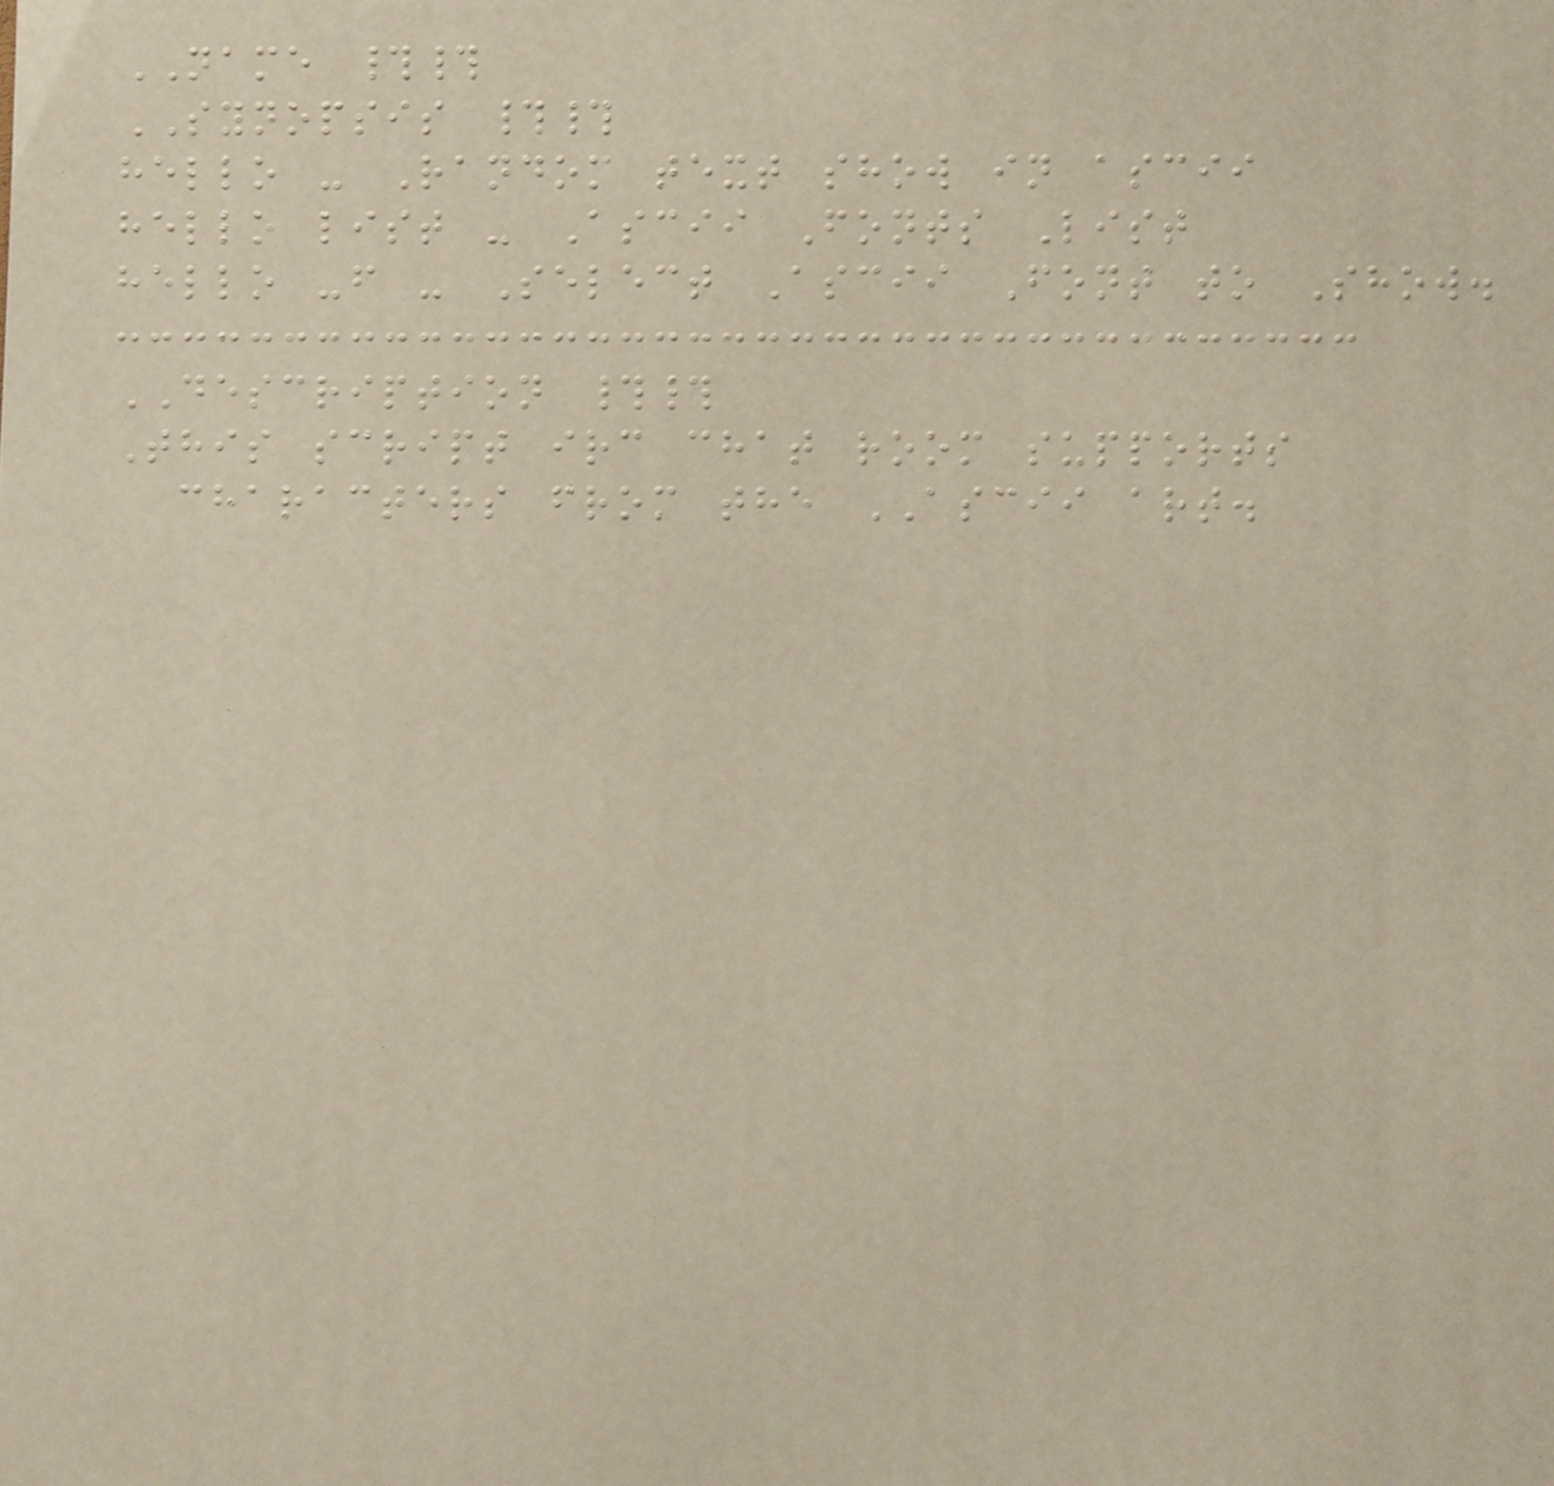NAME ##
SYNOPSIS ##
hello - Random text show in ascii
hello list - Ascii Fonts List
hello -f - Select Ascii Font to Show.
DESCRIPTION ##
This script irc chat room supports
characters from the ASCII art.
